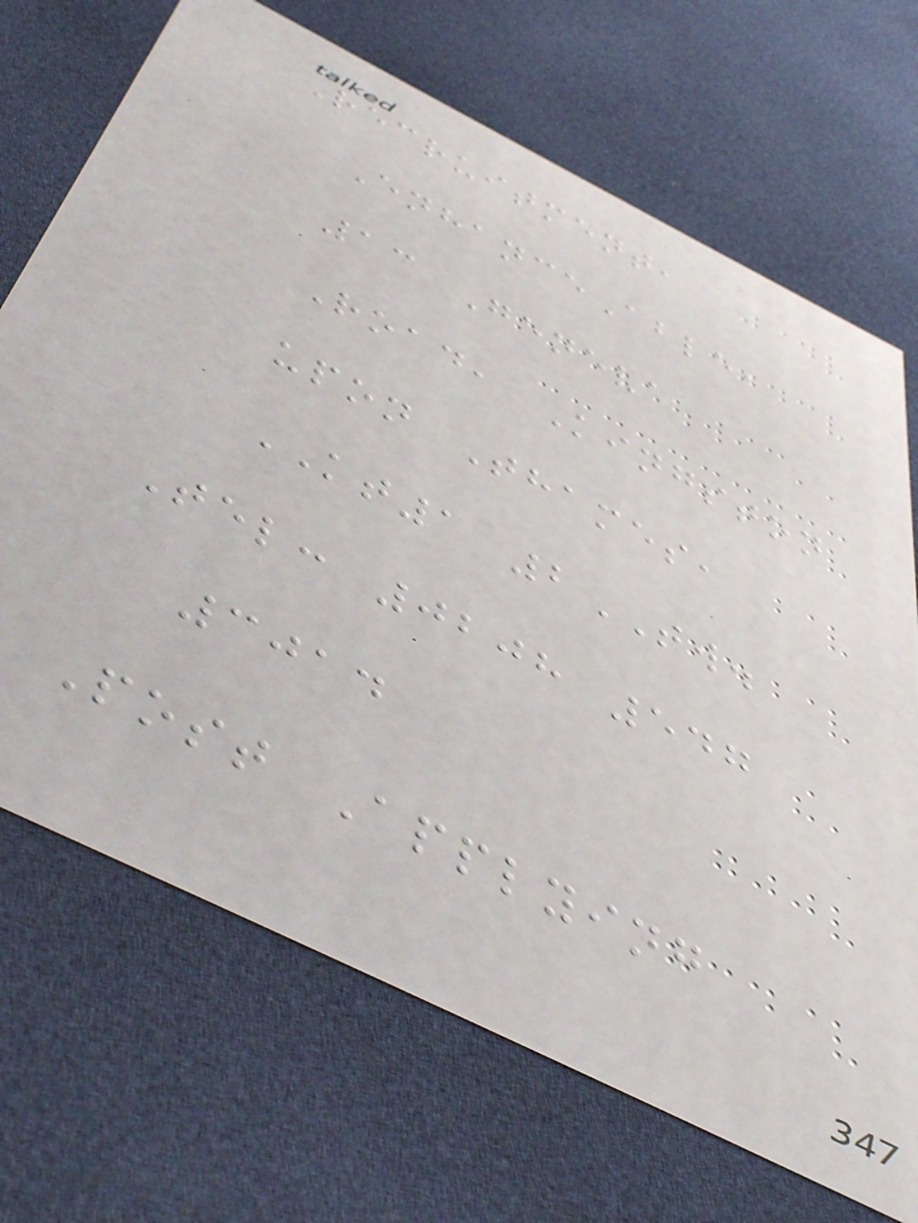Recruitment,
EnhanceAble,
13 Geneva
Road, Kingston
upon Thames,
KT1 2TW.
Tel: 0208 547
3014
Post Applying
